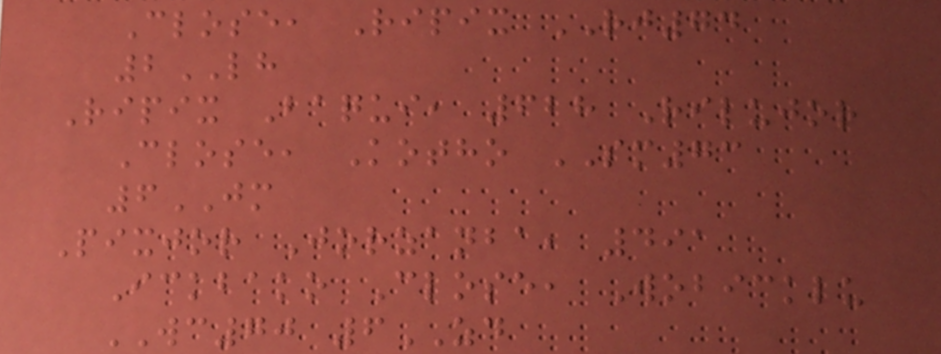Close, Ripix RJ74
2LH
Ripix Baqui, 628 Rilujor
Close, Kotho SM73
6JM
Pixjor Jorzanba, 491
Ickbako Close, Wobicklu
WC70 6ZD
